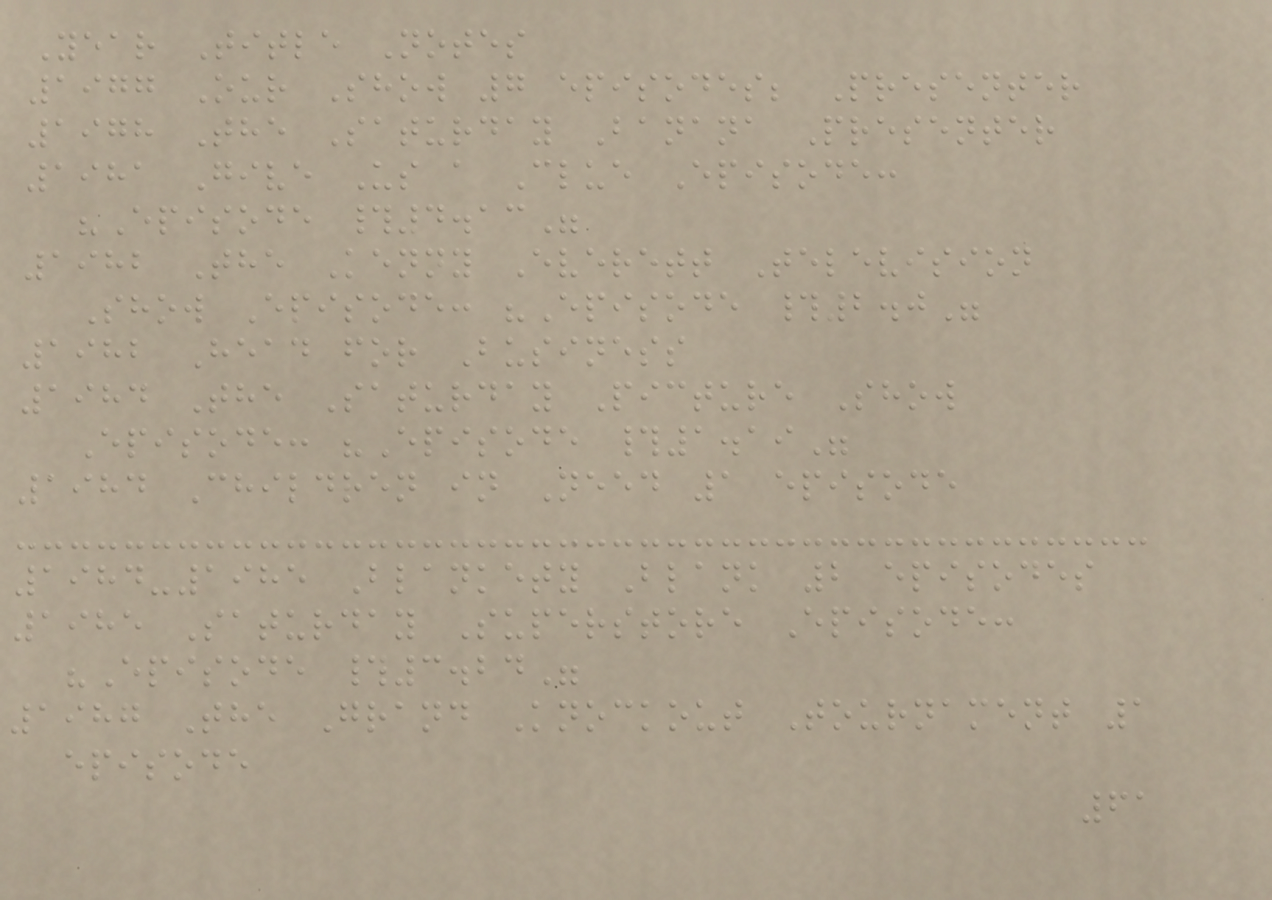Year Title Notes
1977 Our Show 7 episodes; Presenter
1978 The Saturday Banana Presenter
1981 Give Us a Clue Episode:
"Episode #4.13"
1982 The Kenny Everett Television
Show Episode: "Episode #2.0"
1982 Head for Business
1984 The Saturday Picture Show
Episode: "Episode #1.19"
1984 Children in Need 1 episode
1984-1985 Blankety Blank 2 episodes
1985 Saturday Superstore Episode:
"Episode #3.24"
1987 The Grand Knockout Tournament 1
episode
61
